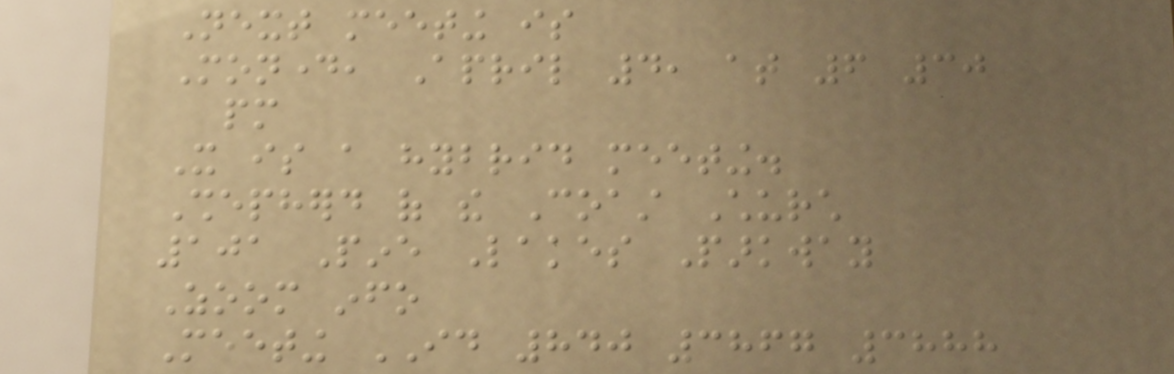Next meeting is
Monday, April 4, at 6 30
pm
It is a hybrid meeting.
Shepherd of the Coast Church
101 Pine Lakes Parkway
Zoom info
Meeting ID 840 3867 3888
